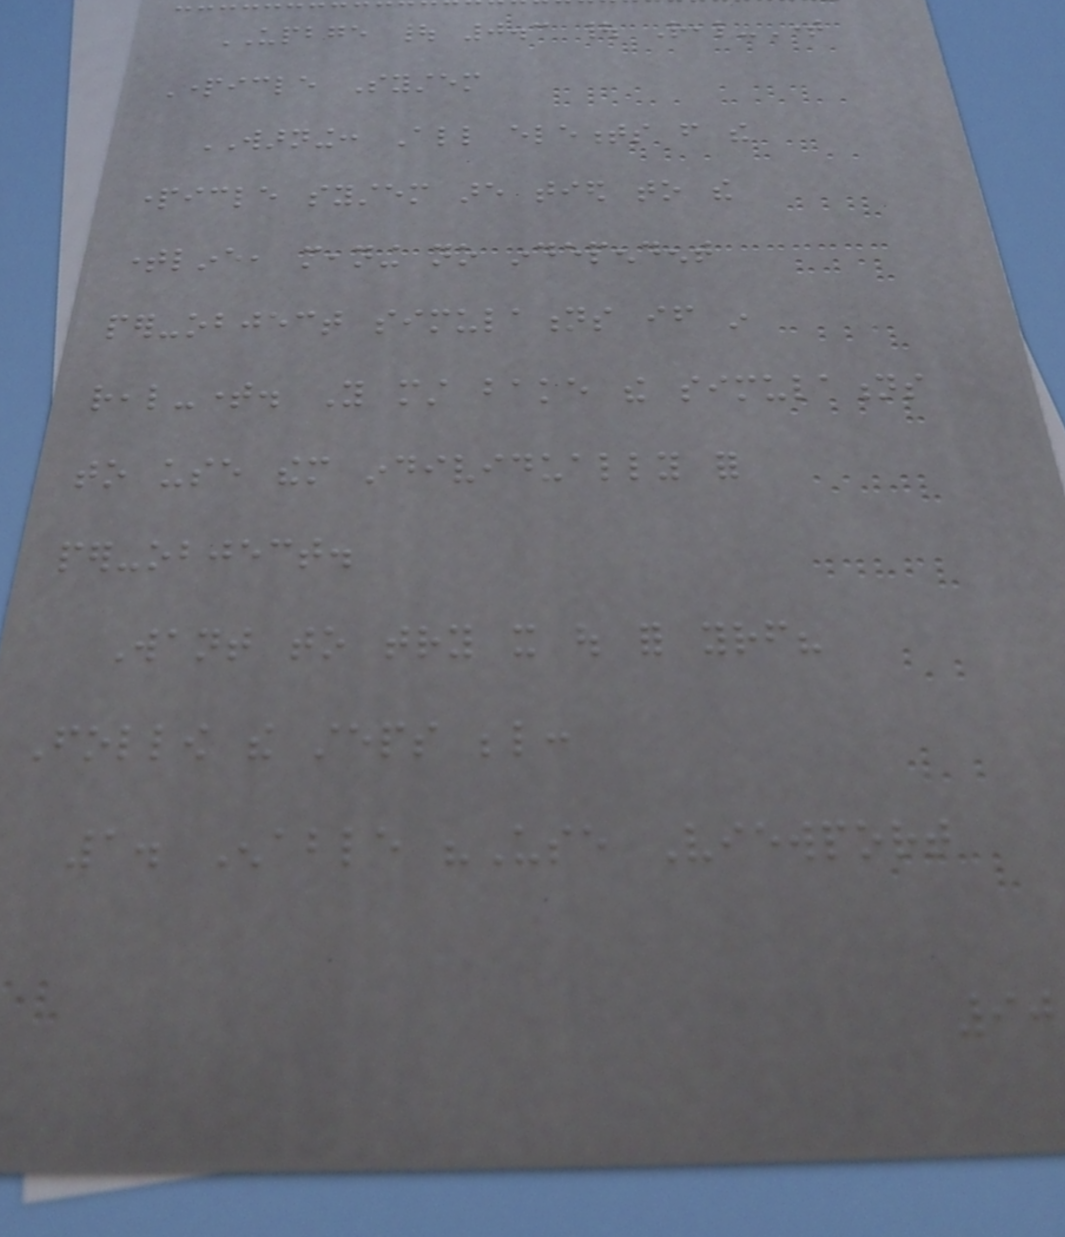UPBGE | 0.3 | Real-Time
Particle System
WARNING: All elements from the
particle system are tied to the
timeline, meaning no independent
per-object simulations if in
real-time. You must bake the simulations
to use them individually for
per-object.
Want to try it out for yourself?
Follow the steps below:
1. Enable "Use Viewport
90
